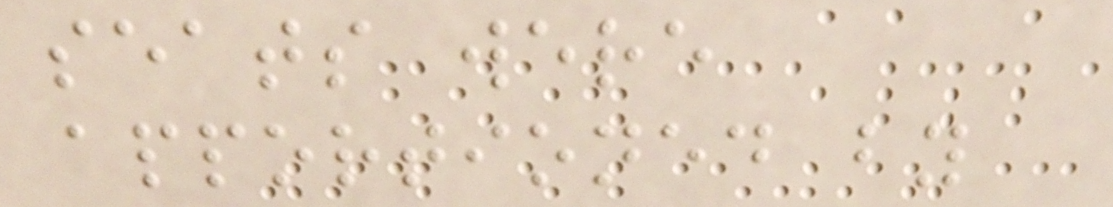seats were
apportioned by
